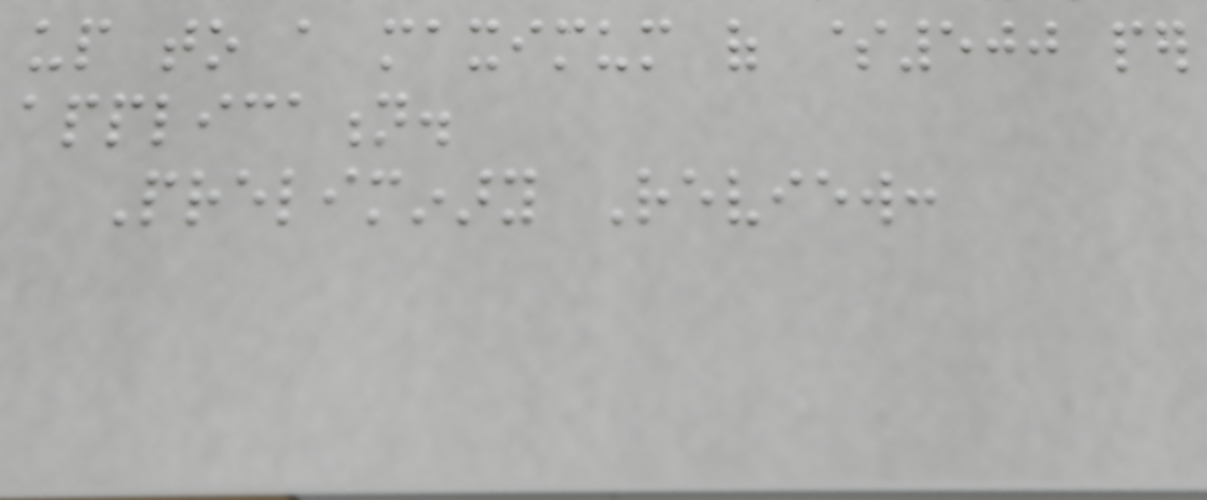up to a maximum of $500 per
application.
Preliminary Review:
